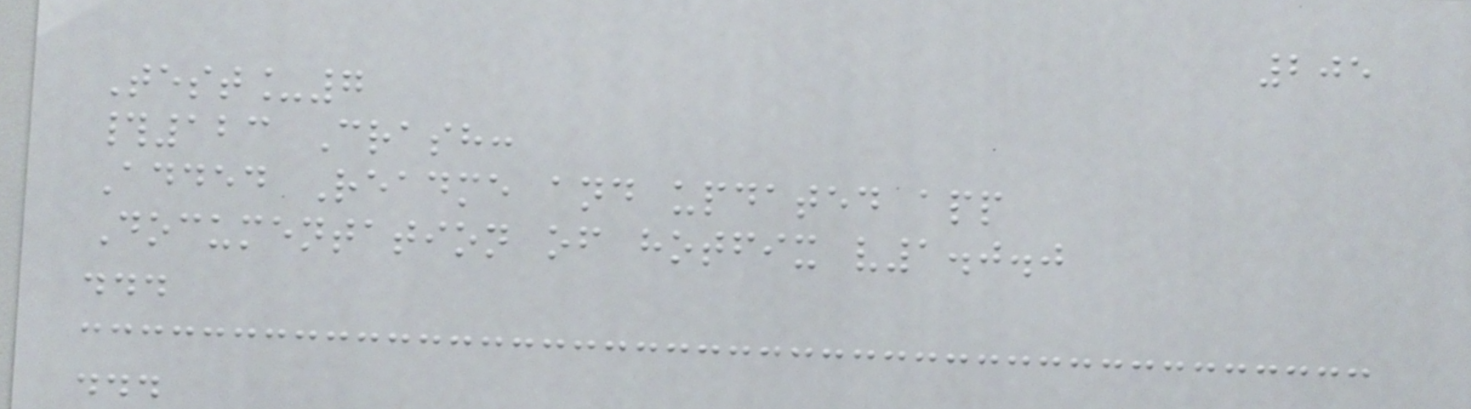205
Test_7
#123 Crash:
Added Readme and updated app
Documentation of hotfix v1.0.0
...
...
